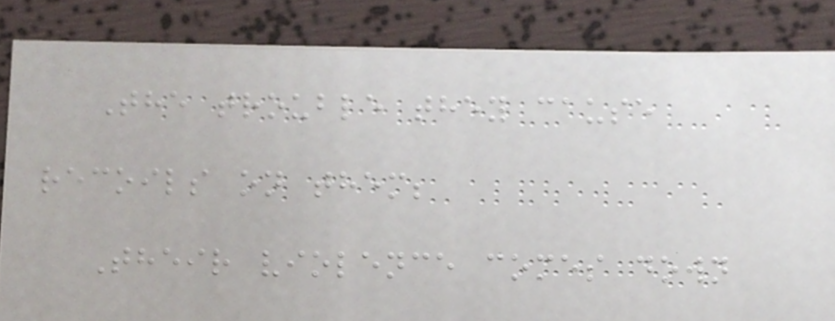The trouble they cause
recoils on them;
Their violence comes down
